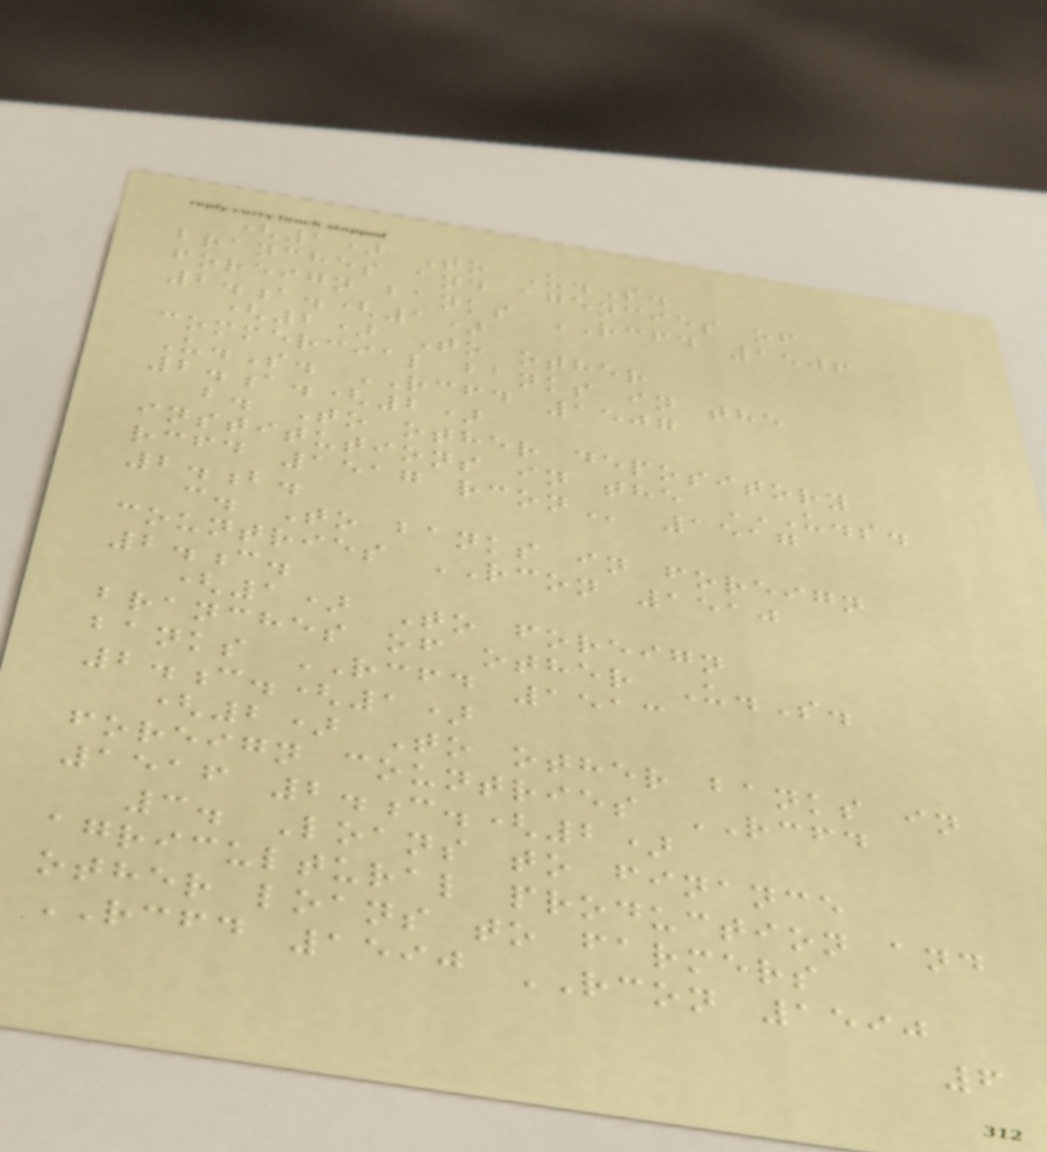(1) To U.S.
branches and agencies of
foreign banks RCFD 1506
2.a.(1)
(2) To other
commercial banks in the
U.S. RCFD 1507
2.a.(2)
b. To other depository
institutions in the U.S.
RCFD 1517 RCON 1517
2.b.
c. To banks in foreign
countries RCON 1510
2.c.
(1) To foreign
branches of other U.S.
banks RCFD 1513
2.c.(1)
(2) To other banks in
foreign countries RCFD
1516 2.c.(2)
3. Loans to finance
agricultural production and
other loans to farmers
RCFD 1590 RCON 1590
6
